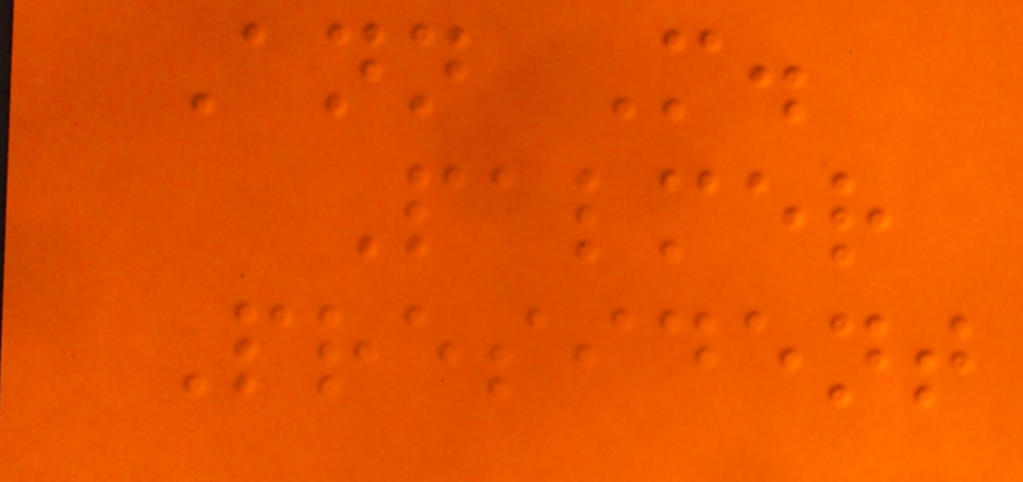Ann M.
Palmer
President
